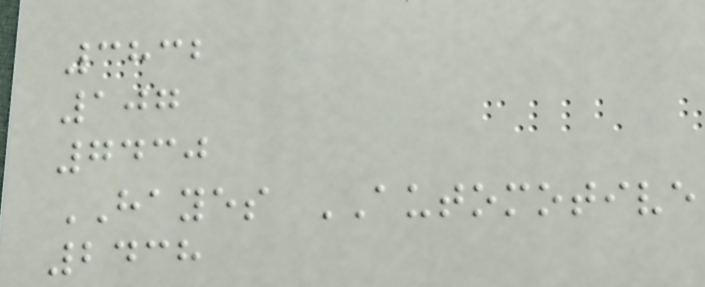3832
107
7430
HAYES AUTOMOTIVE
2438
